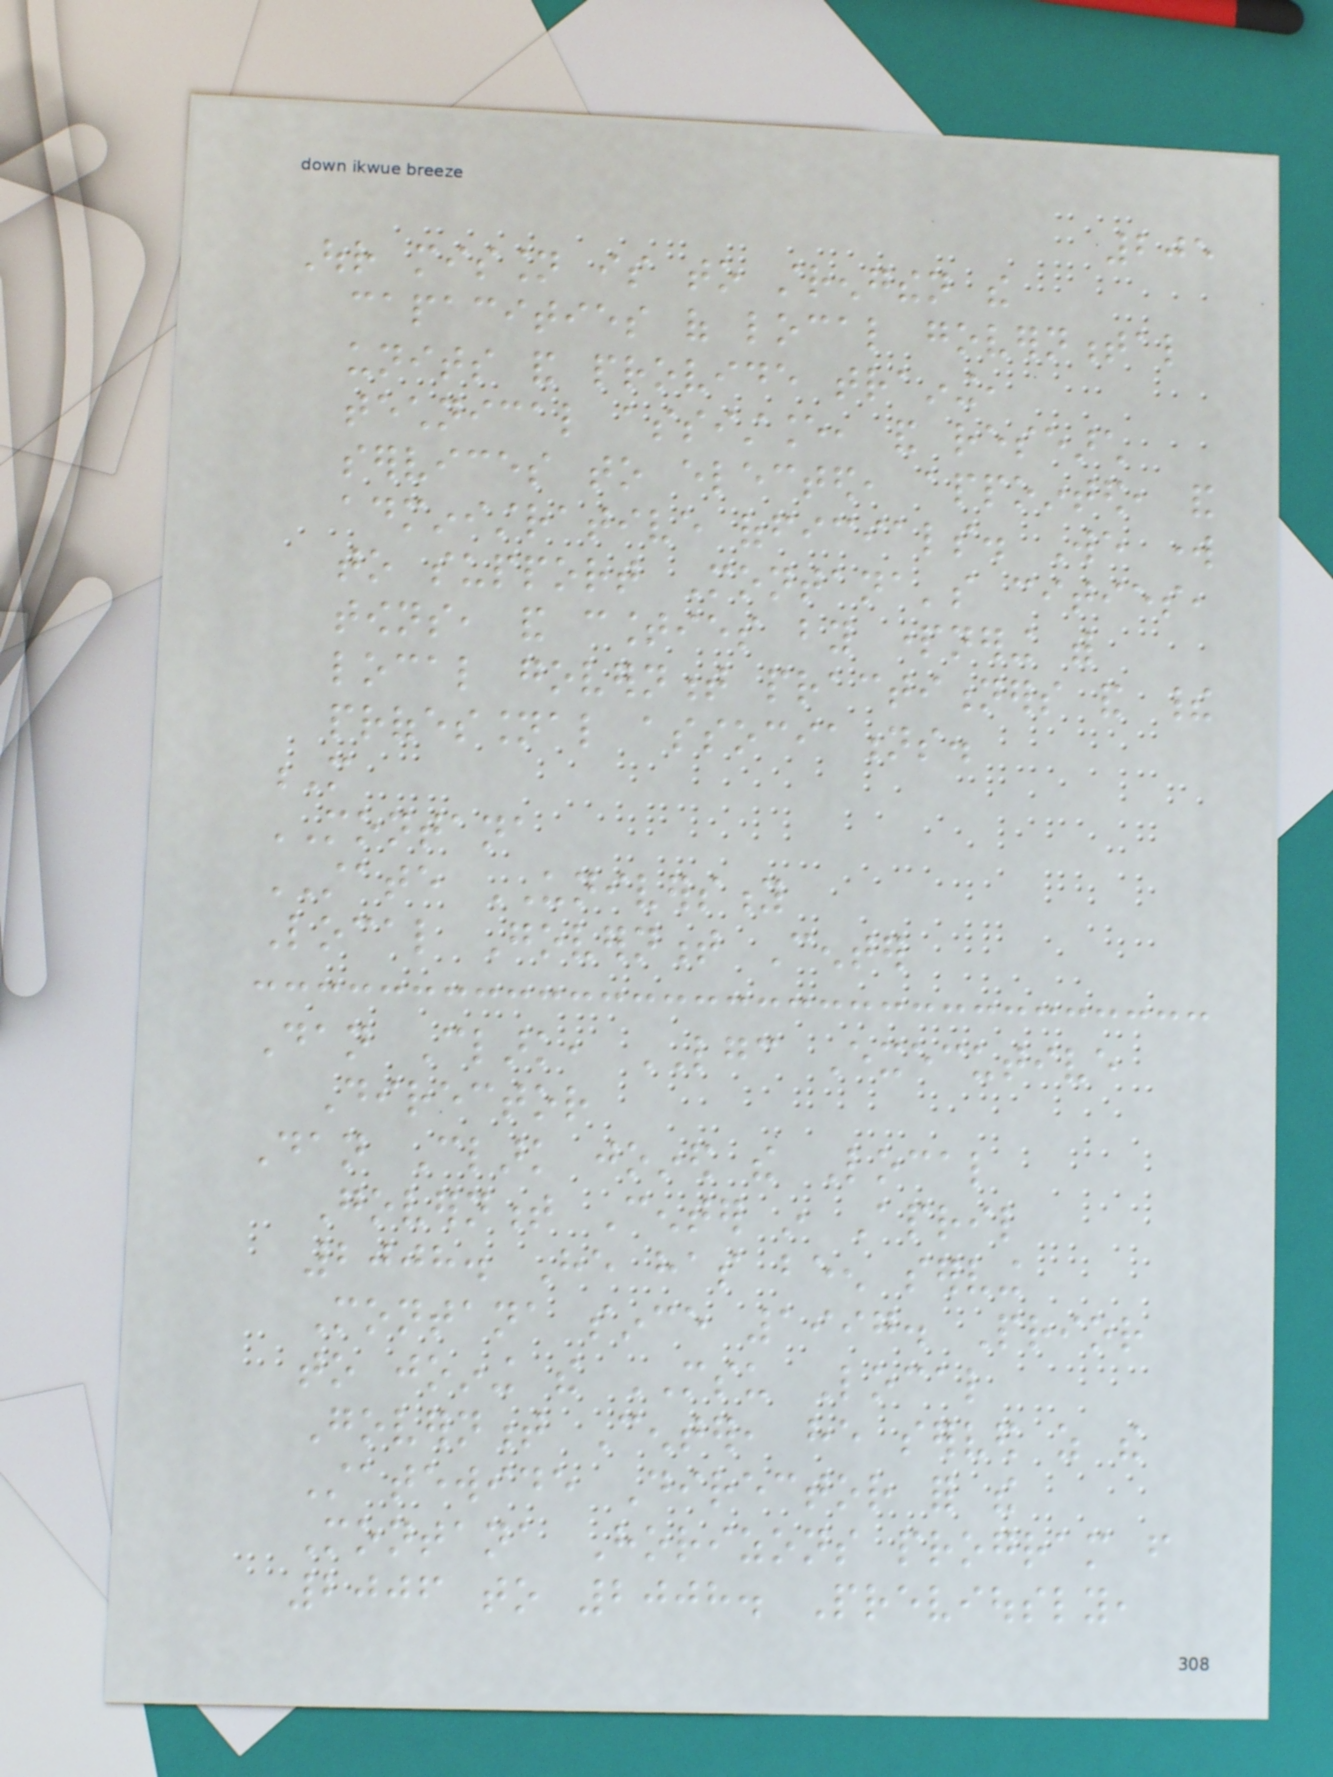205
Our mission is to strengthen the
capacities of local governmental
units and provide training,
technical assistance, and research
services to elected, appointed, and
administrative officials. We work
to support Montana's cities,
towns, and counties by partnering with
local government practitioners and their
professional associations.
M
MONTANA
STATE UNIVERSITY
Local Government Center
Dan Clark, LGC Executive
Director
Dan Clark joined the Local
Government Center in April
2008. He has been serving
Montana since 1997. Prior
to joining the MSU Local
Government Center, he served as the
Statewide Director for the
Montana Horizons program from
2006 to 2008. Previously,
